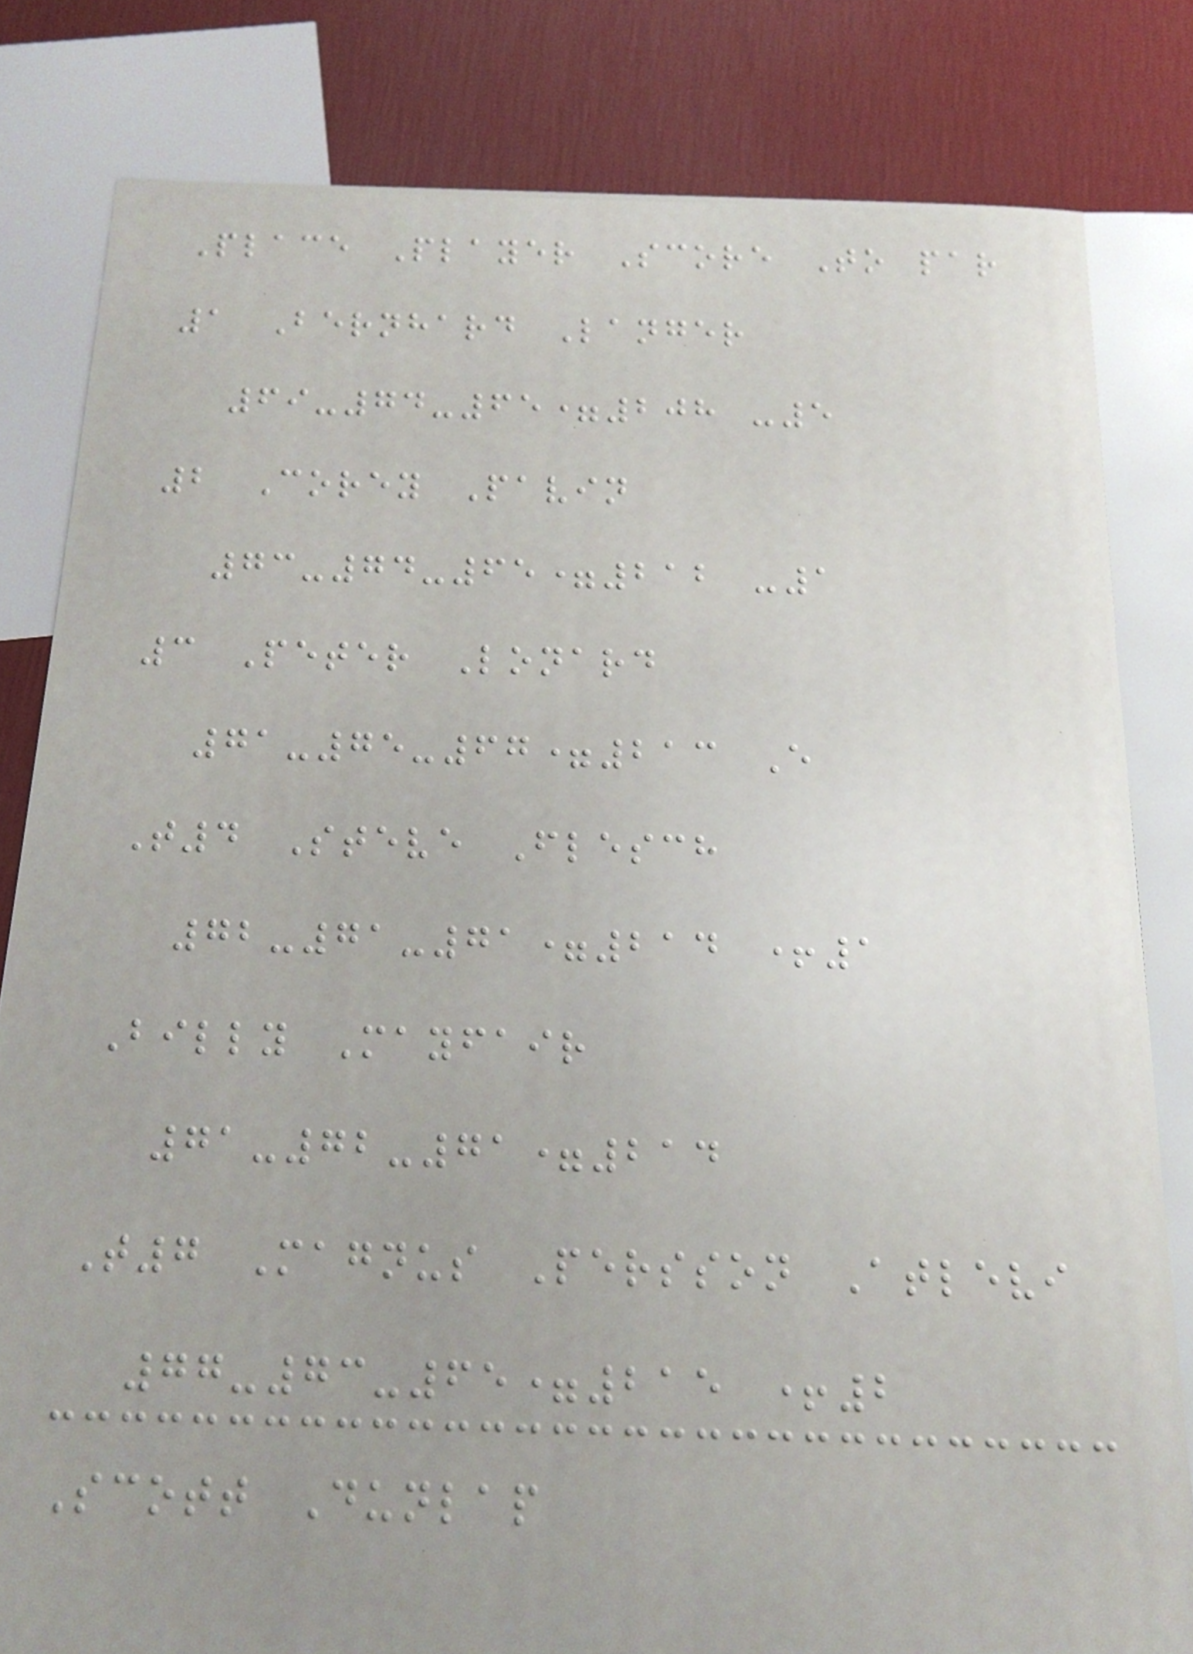Place Player Score To par
1 Bernhard Langer
69-74-65=208 -5
2 Corey Pavin
73-74-65=212 -1
3 Peter Lonard
71-75-67=213 E
T4 Steve Flesch
72-71-71=214 +1
Billy Mayfair
71-72-71=214
T7 Magnus Persson Atlevi
77-73-65=215 +2
Scott Dunlap
